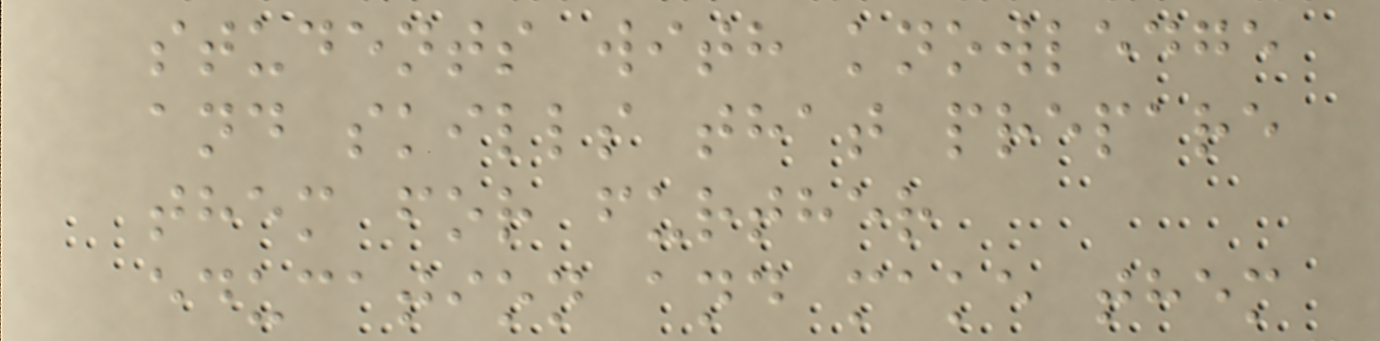students with knowledge
and skills that prepare
them for further
education and make them
